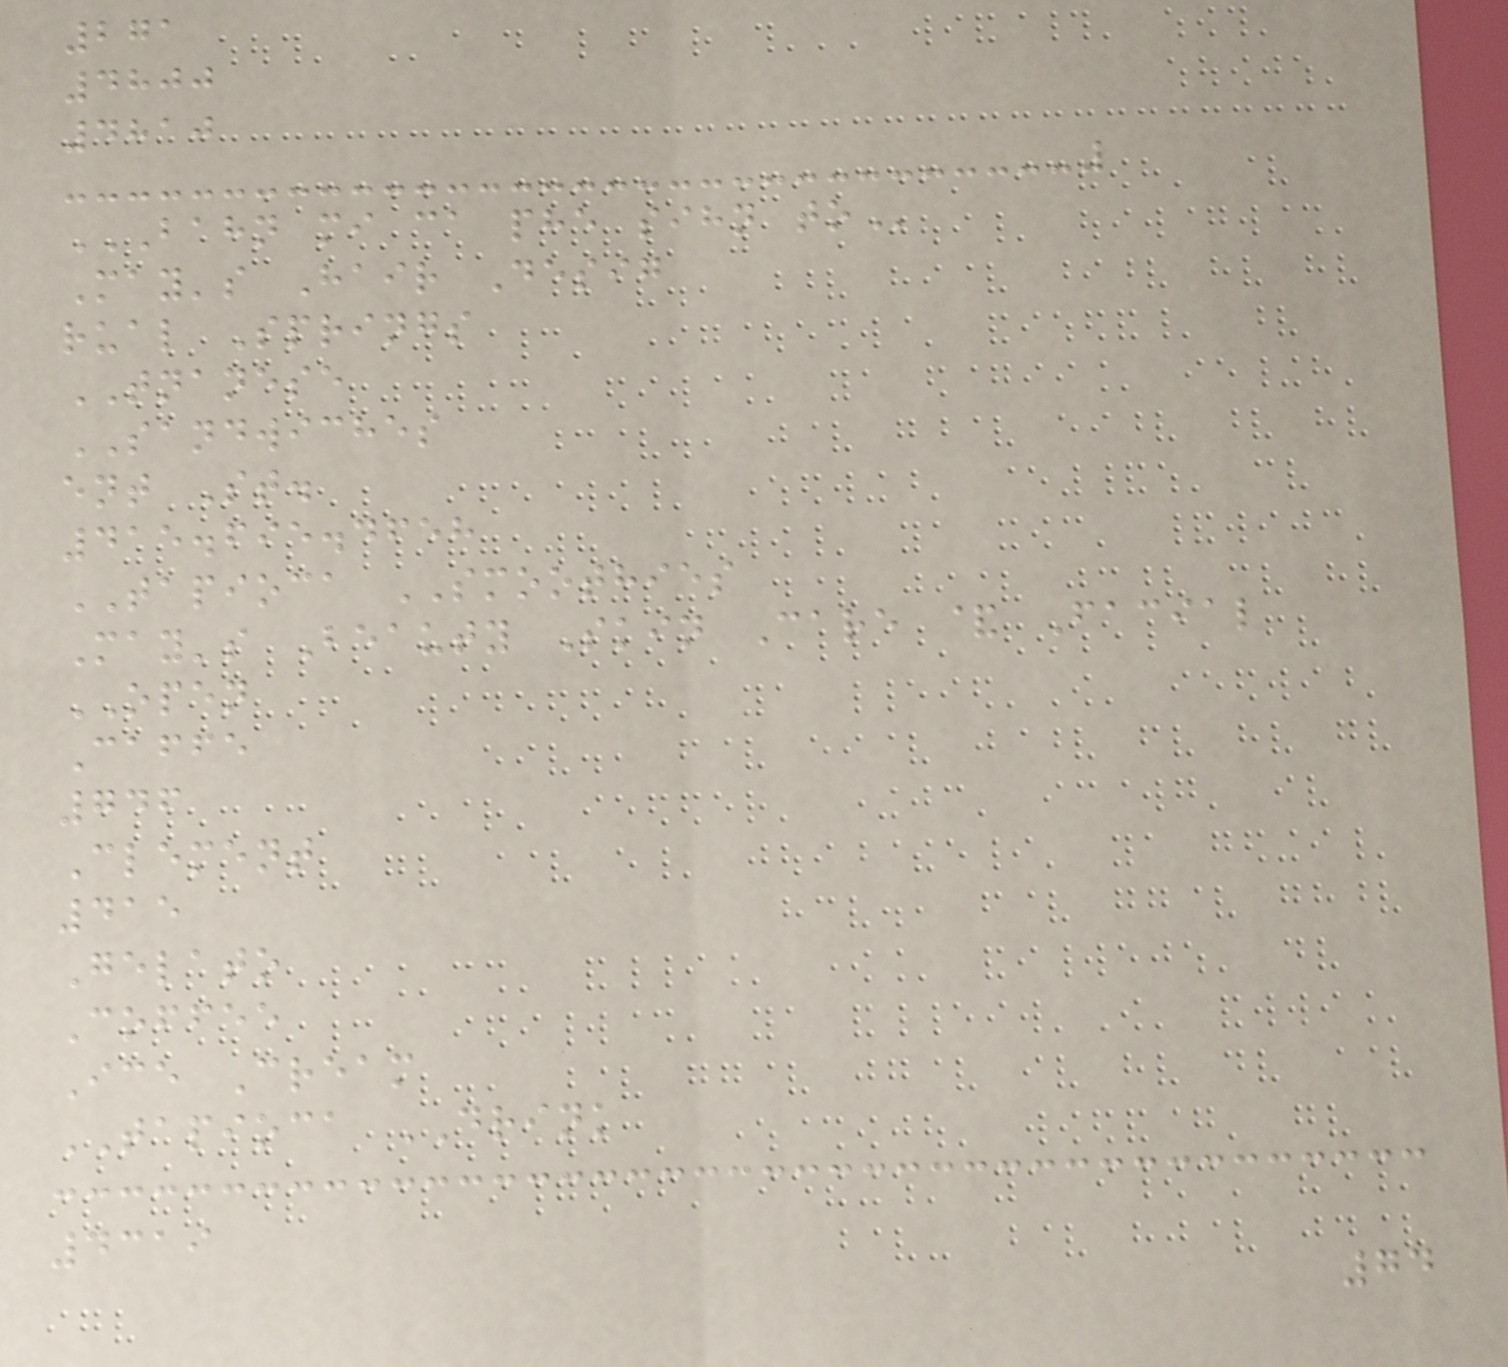271
4800
4810
BAHN MI CA PHE SIHN TO
May's Hair Desig
rual Springs
TNANESE
SANDWICHES
ent St.
415.695.4658
TAPIOCA SMOOTHIES
May's Beauty Skin Care & Facial
OPEN
Caffe
746
Clement
415
Gelato
Coffee
Ice Cream
TAPIOCA DRINK
4319
74
